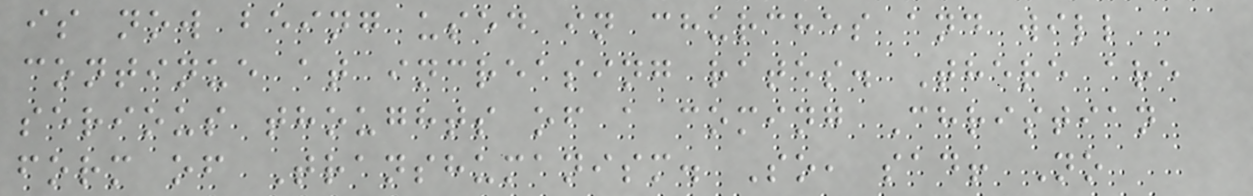is now being used in churches and will
continue at increasing rates. There are
serious thoughts of a coming Christian
form of Transhumanism. So, sad! No
